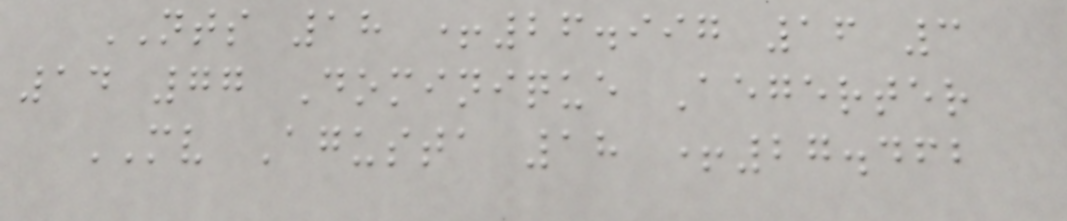NTS 18 +26.997 16 3
14 77 Dominique Aegerter
MV Agusta 18 +27.462
